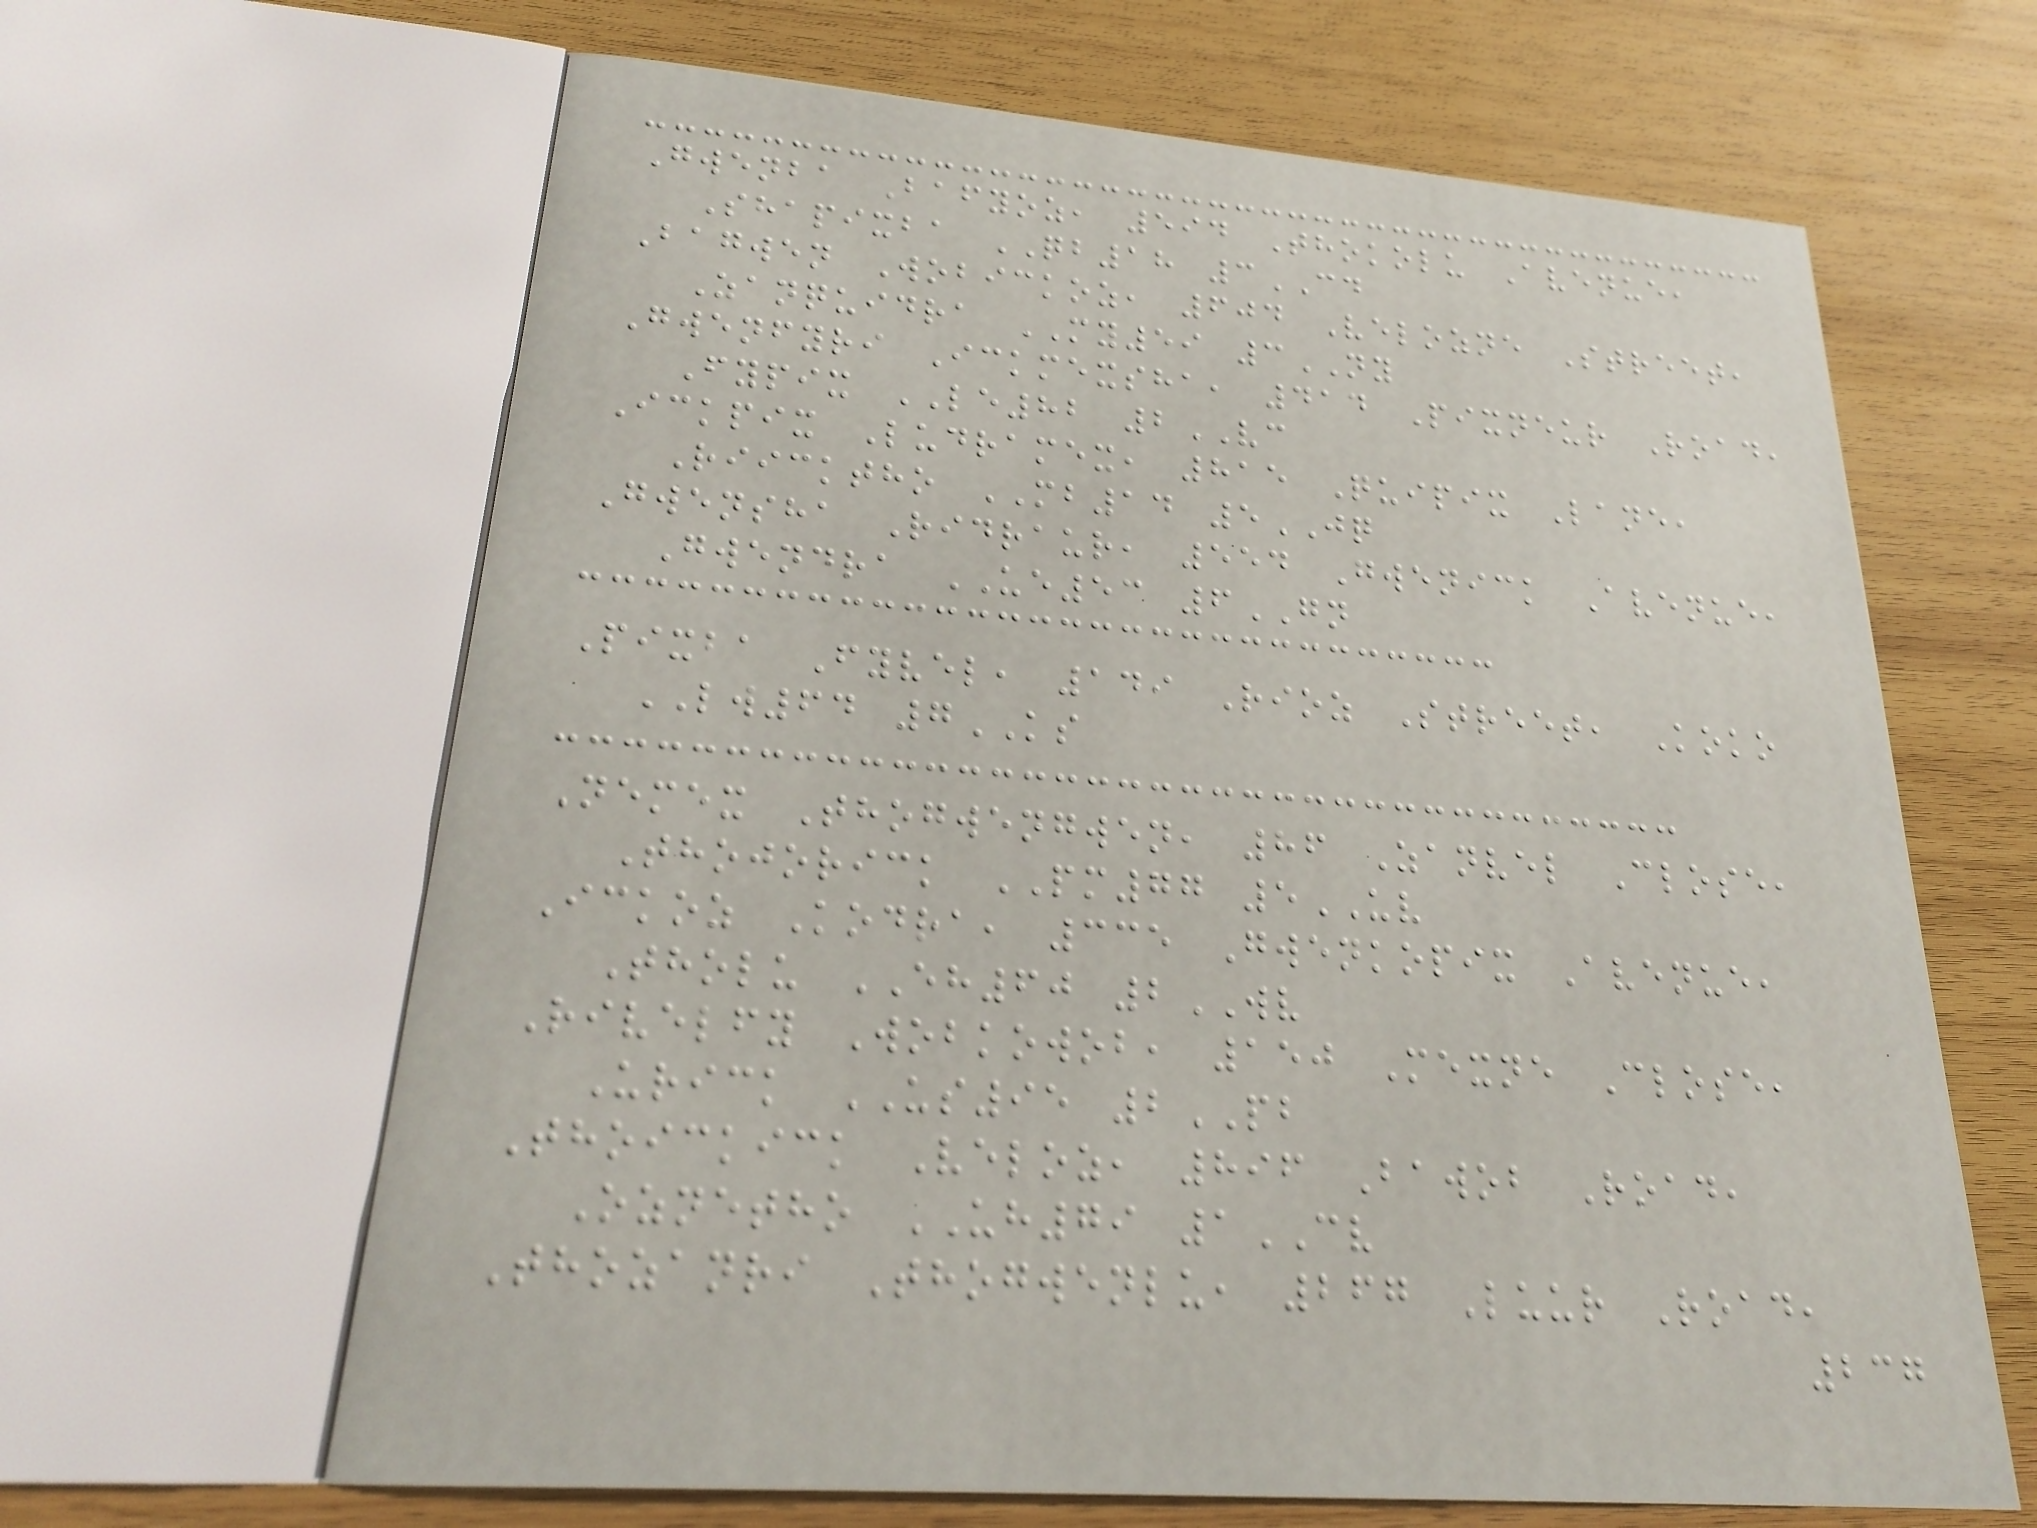Gwenba Bafyoz, 594 Thokolu Avenue,
Shapixba QB18 3CD
Bagwen Wobickoz, 604 Velozne Street,
Zanquidra MY59 3NY
Gwenfyri Ickmexsha, 414 Pixneur Road,
Fypix LE82 2VC
Ickpix Ludramex, 815 Quipix Lane,
Riicktho MB14 5JQ
Gwensha Ridraur, 554 Gwenick Avenue,
Gwendra UE53 6GN
Pixba Fyvel, 149 Rioz Street, Koko
LW64 7KS
Nemex Thogwengwen, 86 Zanvel Close,
Thojorick PM77 5UV
Ickoz Kodra, 335 Gwenkopix Avenue,
Tholu EH60 2WV
Rivelfy Wobkowob, 150 Mexne Close,
Urick US95 2PB
Thoickick Veloz, 896 Bawob Road,
Oznetho UH79 1CV
Thozanri Thogwenlu, 267 Luur Road,
237
